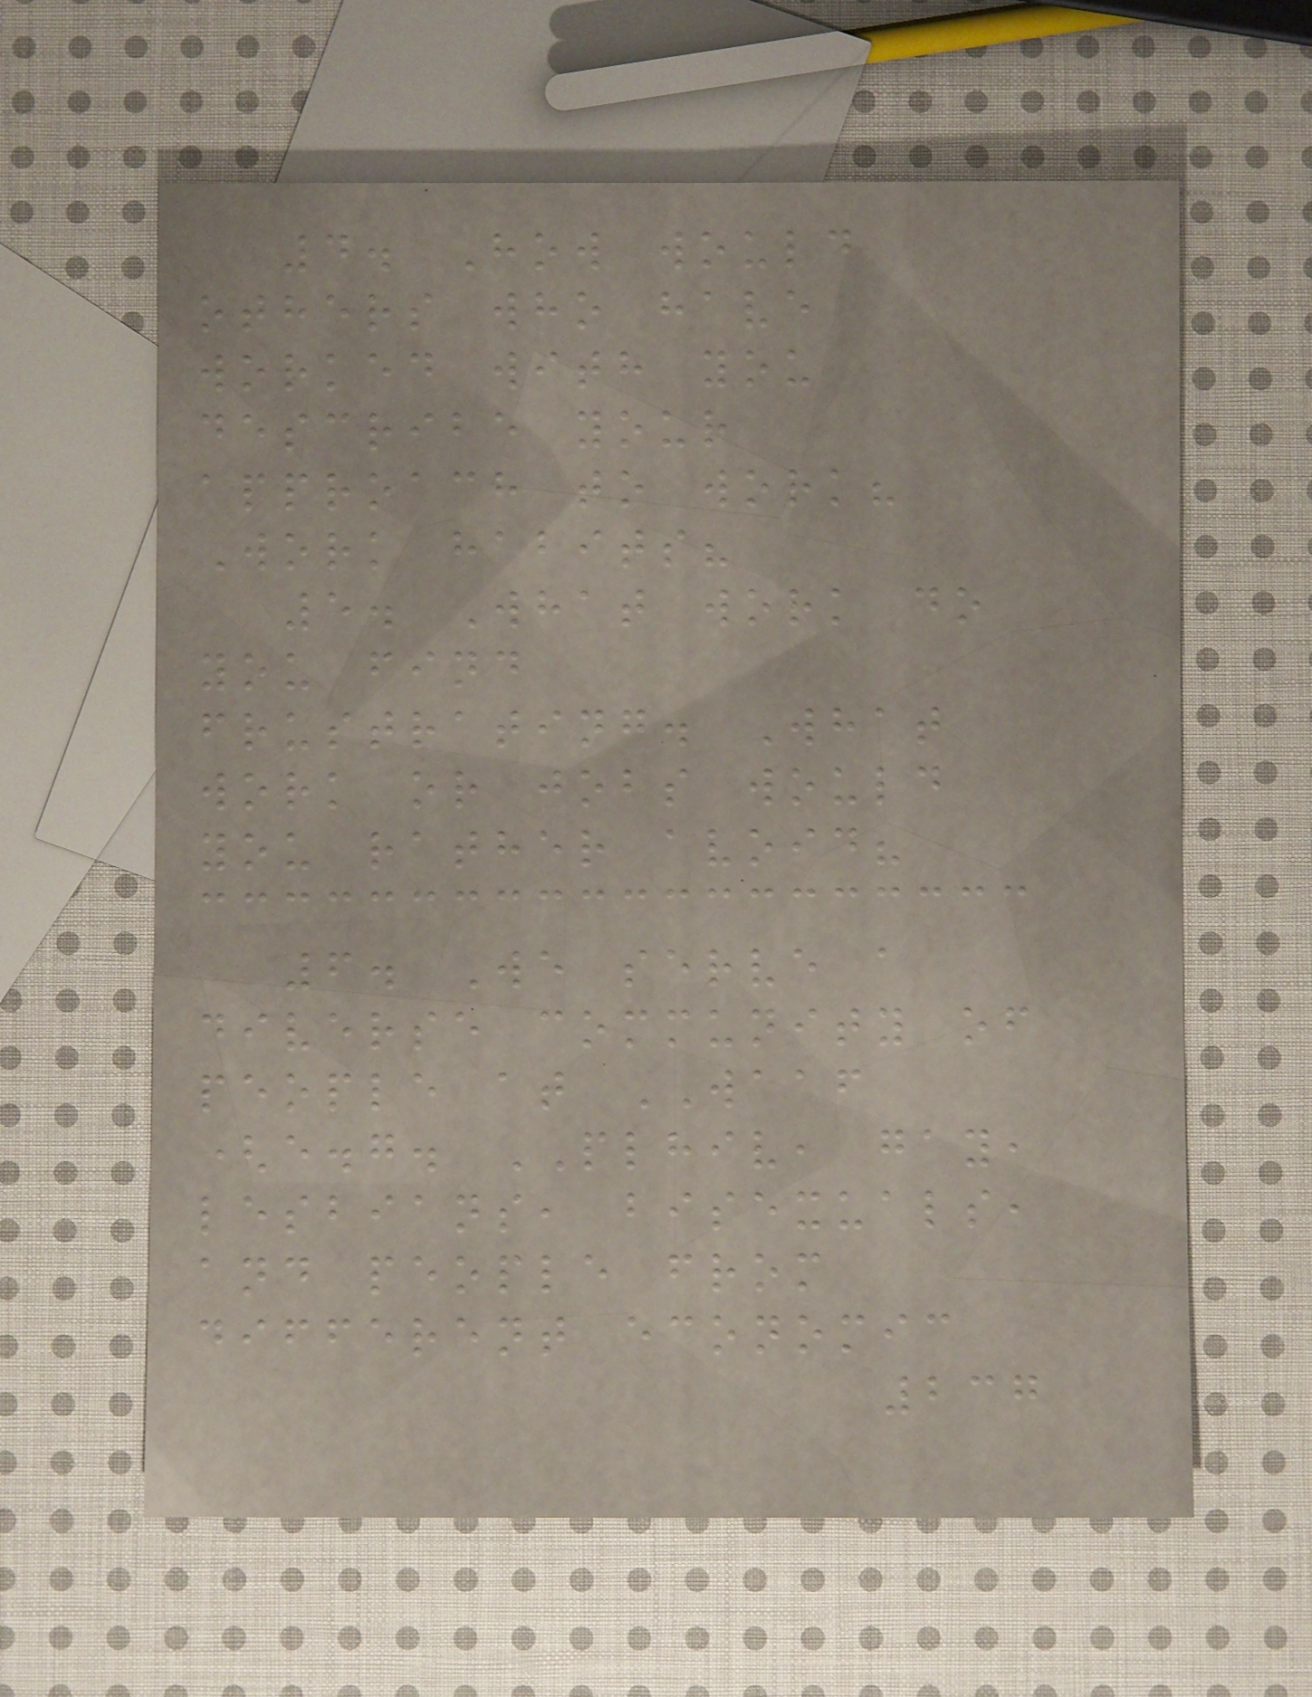4. How would
others who have
worked with you
describe your
approach to work?
Work habits?
5. What work do
you find
frustrating. What
work or jobs would
you rather avoid?
6. We serve a
diverse community of
people at WAAF
(e.g. PLHIV, gay,
lesbians, bisexuals,
and people from
different economic
237
